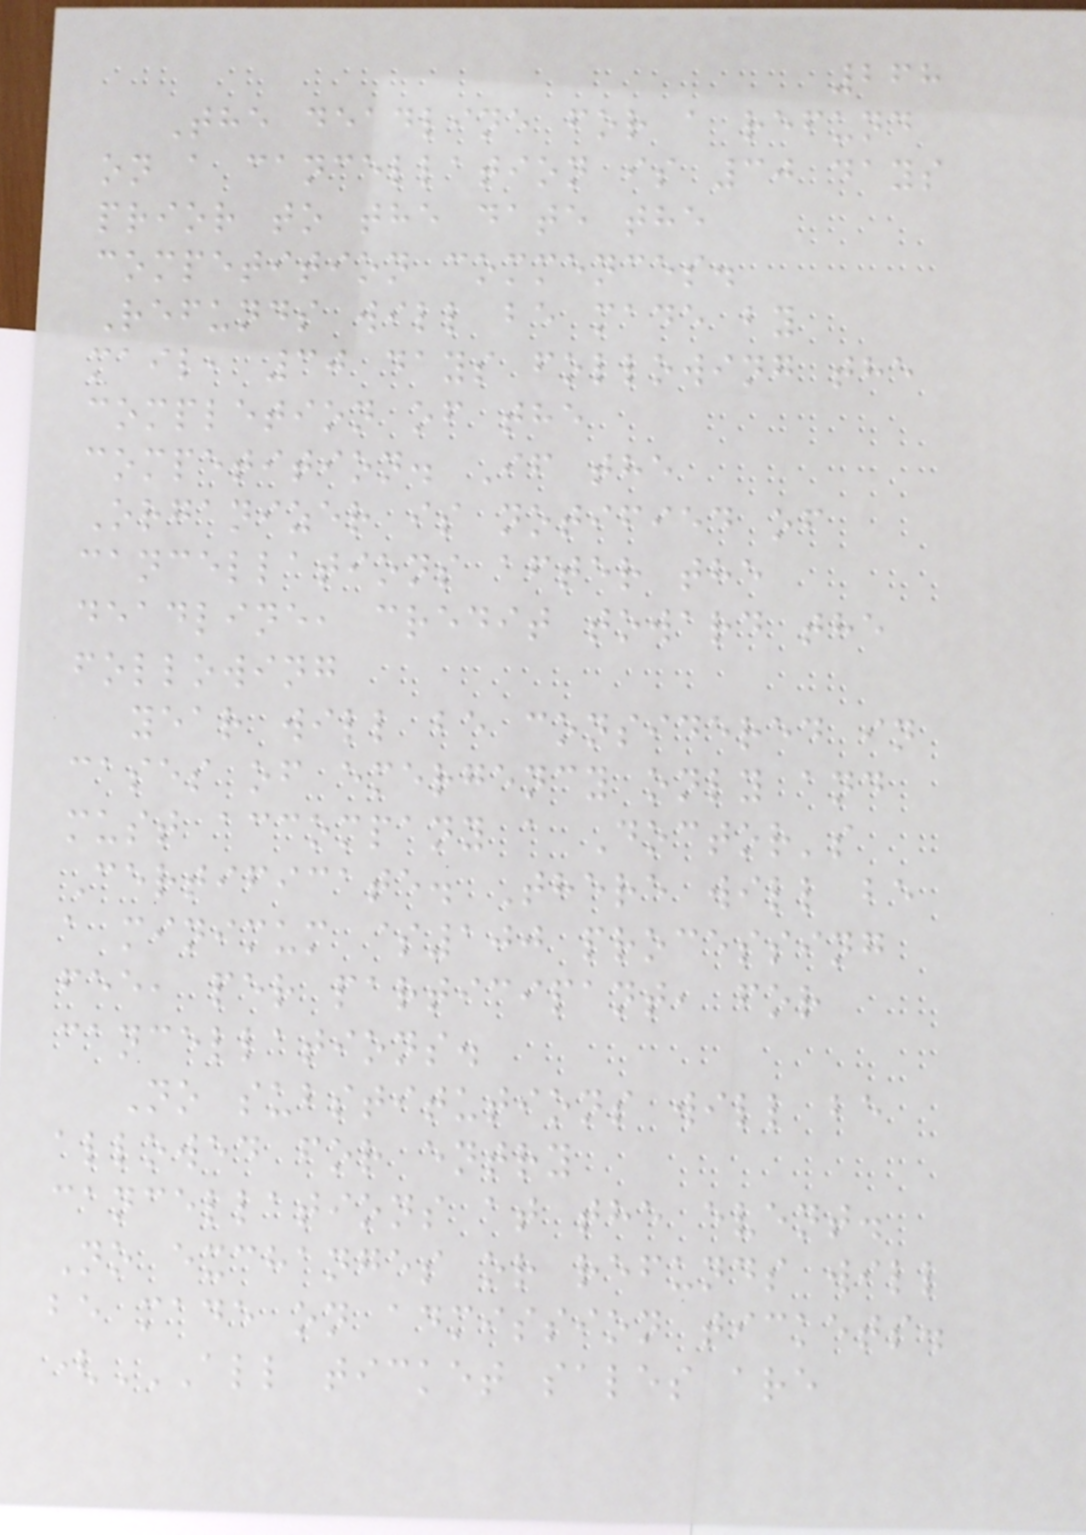268
The deadline for a refund
on a cancellation is 30 days
prior to the date the
competition commences.
Refunds will be made by
mail, 30 days following the
completion of the
competition. If the
Organizer is notified of
cancellations after the
deadline, credit toward the
following
year will be considered in
cases of emergency only and
must accompany a Doctor's
Certificate. There will be
a minimum $100 processing
fee, per participant, for
cancellations.
No substitutions will be
allowed for entry
cancellations at the event.
No exchanges or refunds will
be made on admission tickets.
(ALL TICKET SALES ARE
